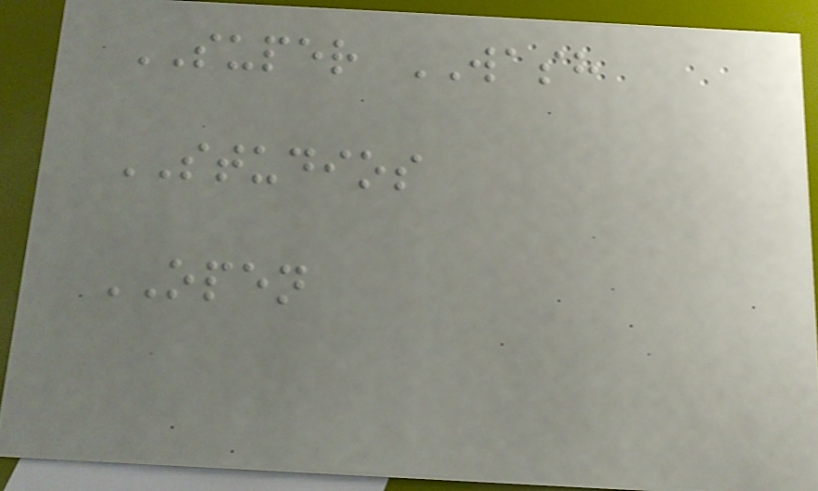SUPER WASH
STUDIOS
OPEN
